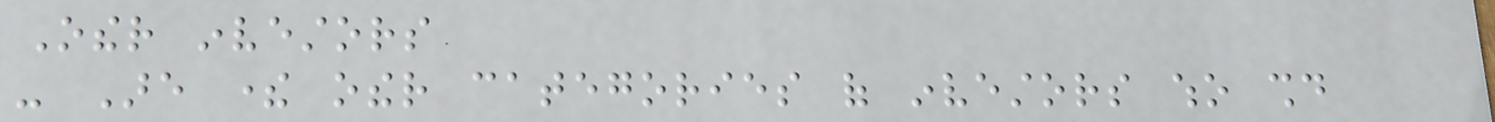Other investors
- Are there other categories of investors who should
